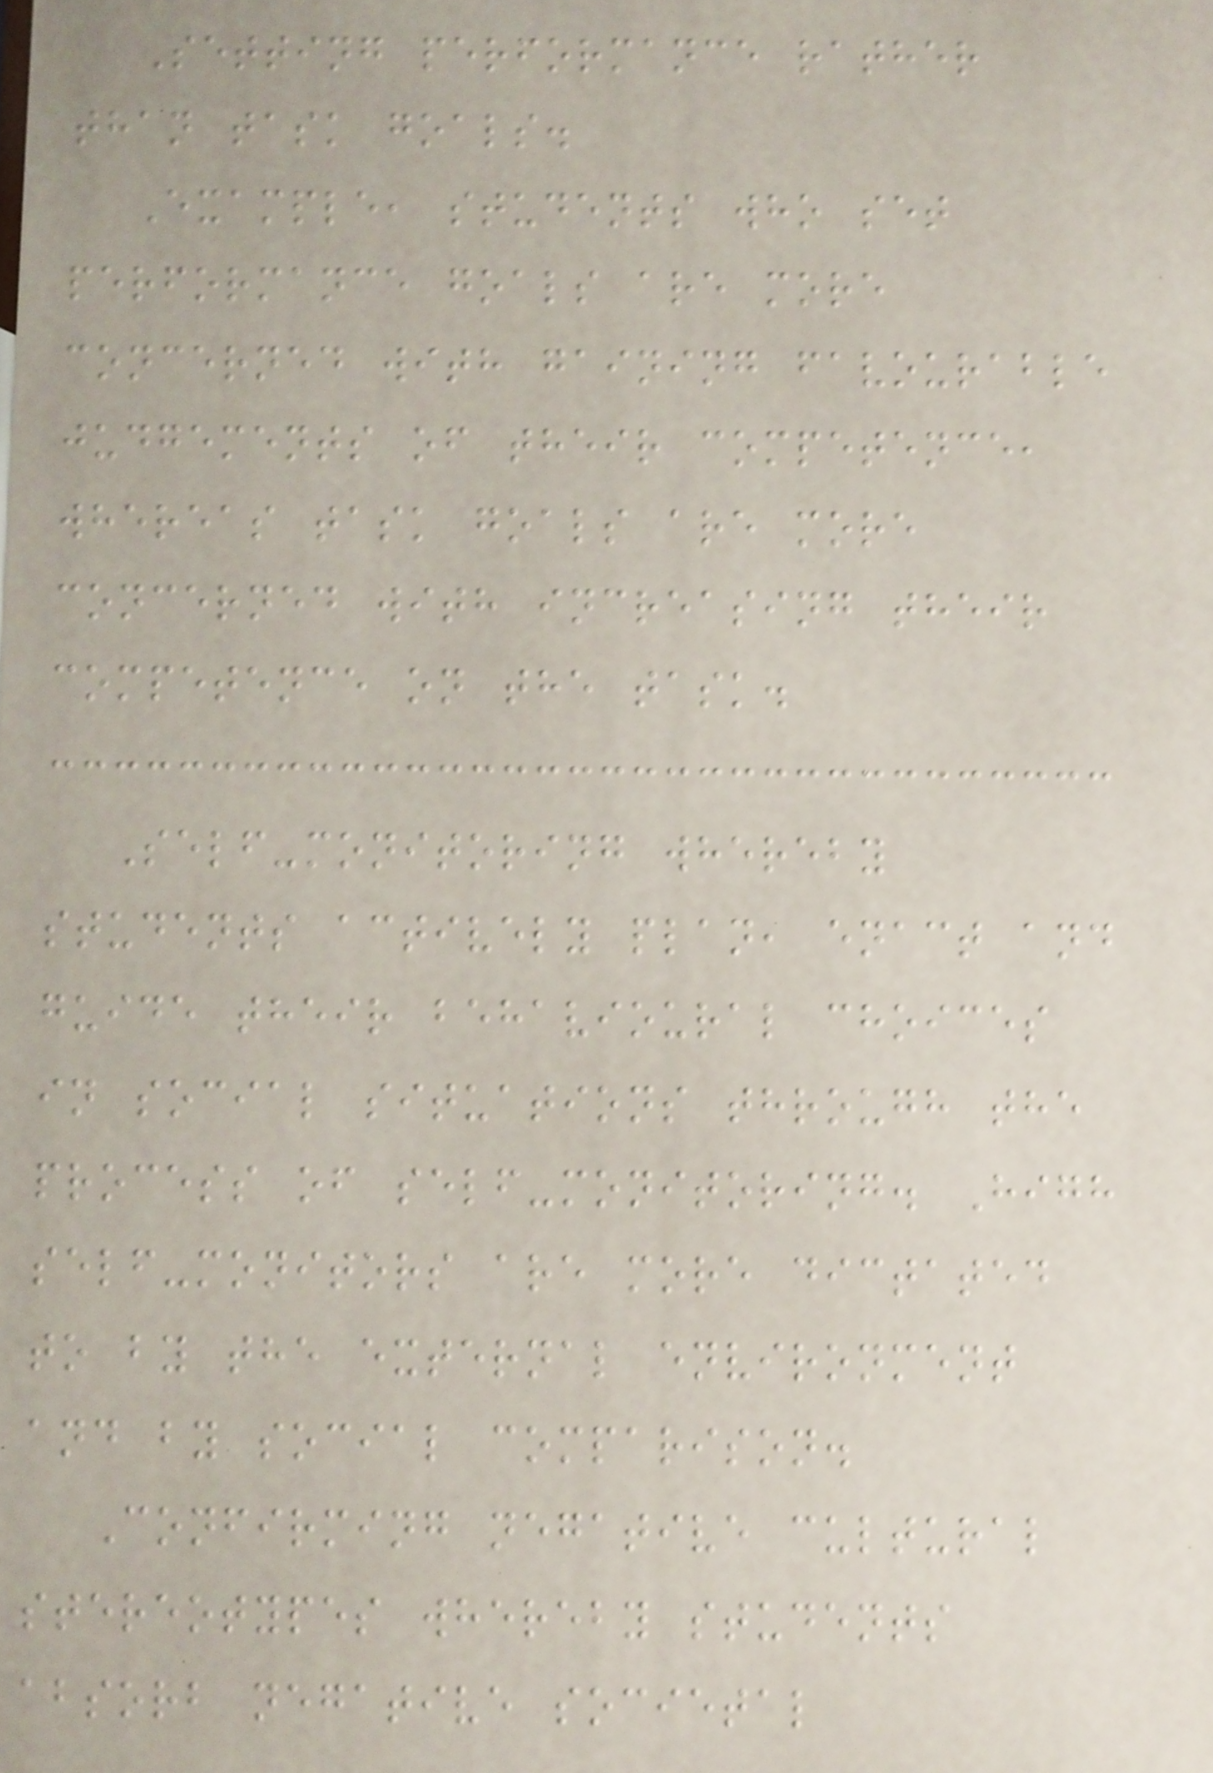Setting performance rather
than task goals.
Example, students who set
performance goals are more
concerned with gaining favourable
judgements of their competence,
whereas task goals are more
concerned with increasing their
competence on the task.
Self-monitoring whereby
students actively plan, enact and
guide their behavioural choices
in social situations through the
process of self-monitoring. High
self-monitors are more dictated
to by the external environment
and by social comparison.
Confirming negative cultural
stereotypes whereby students
absorb negative societal
